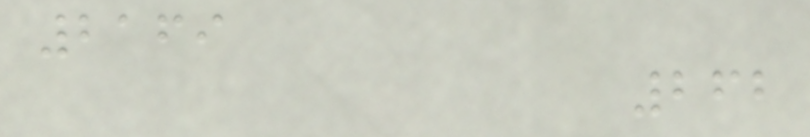2169
262
